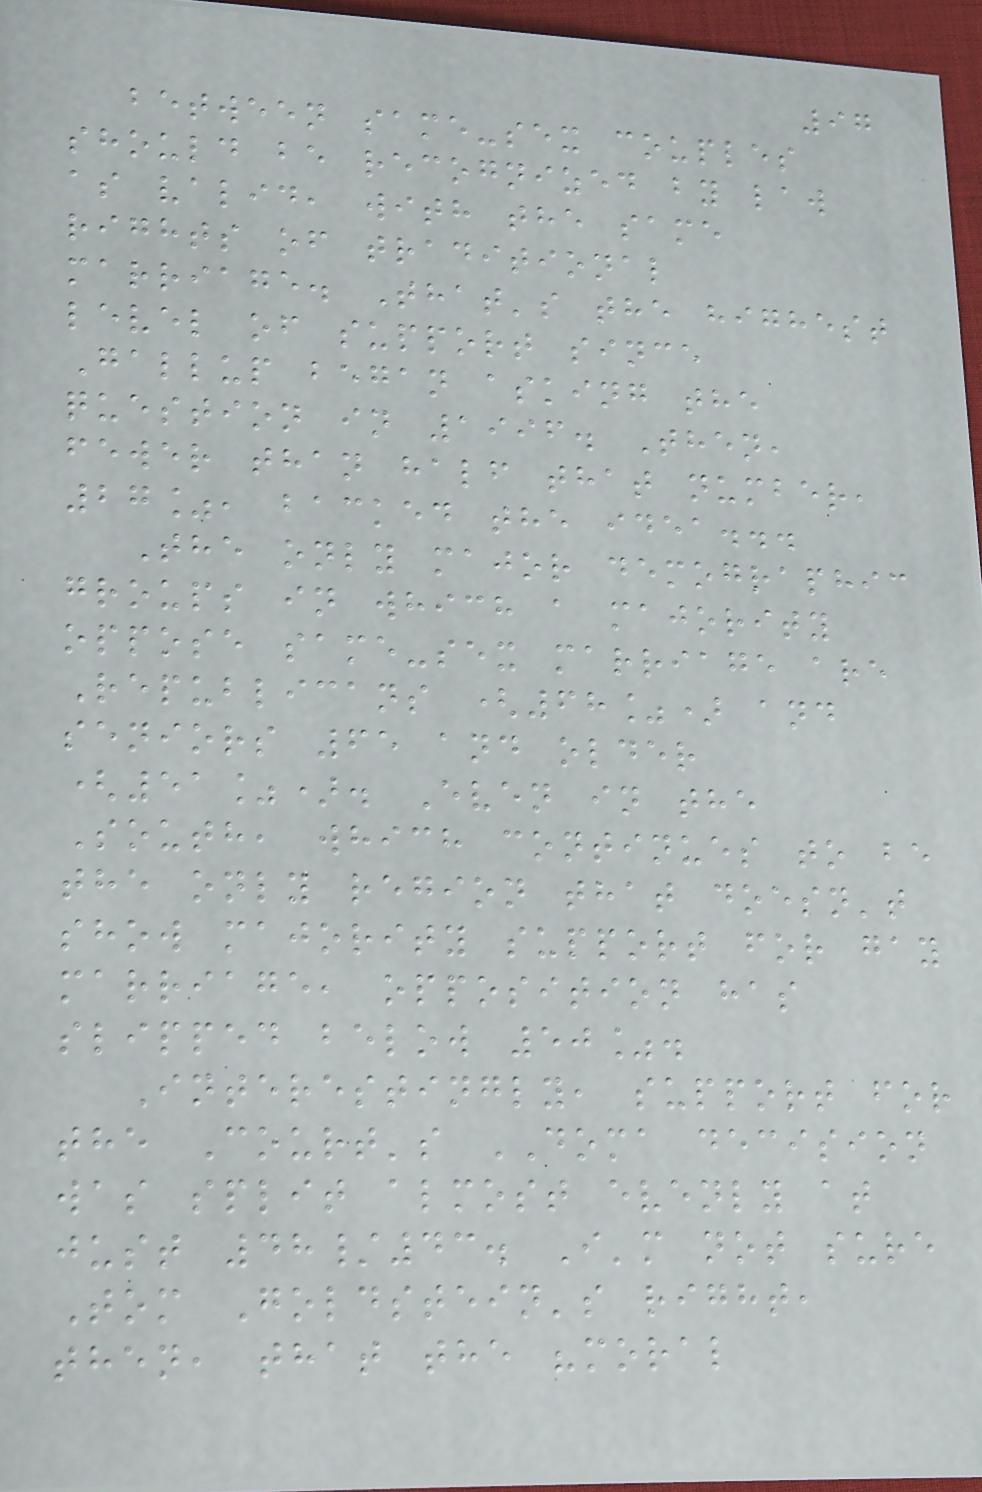97
between same-sex couples
should be recognized by law
as valid, with the same
rights of traditional
marriage. That's the highest
level of support since
Gallup began asking the
question in 1996. Then,
fewer than half that number,
27%, backed the idea...
The only major demographic
groups in which a majority
oppose same-sex marriage are
Republicans (68%) and
seniors 65 and older
(51%). Even in the
South, which continues to be
the only region that doesn't
show majority support for gay
marriage, opposition has
slipped below 50%.
Interestingly, support for
the Court's DOMA decision
was split almost evenly at
just 48/43. I'm not sure
Tom Goldstein's right,
then, that the "moral
